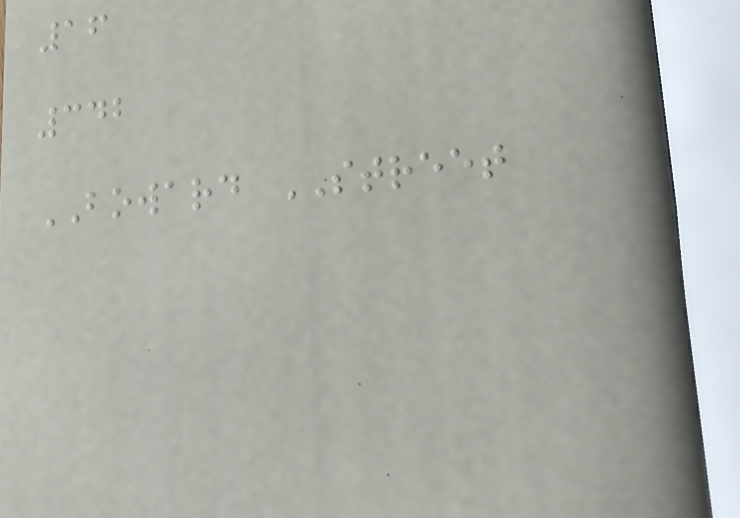16
342
BOWARD STREET
